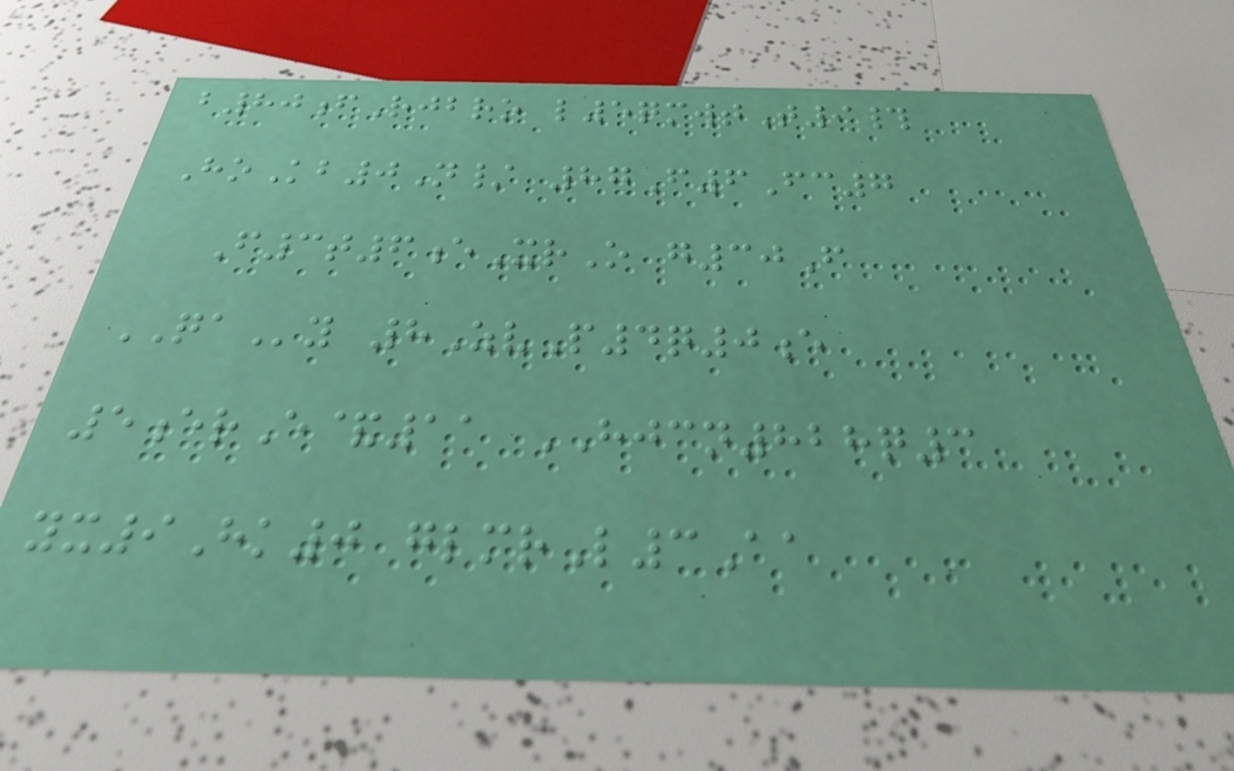b80fRjbro l5qmwtT9#
HoKb0N/ 87F6Fc7
F3t6eXrO g30F
QAy 8ZvP4q0e
5erE&11 HJCN828q3
yx9Hk0 glmrL3Aa
